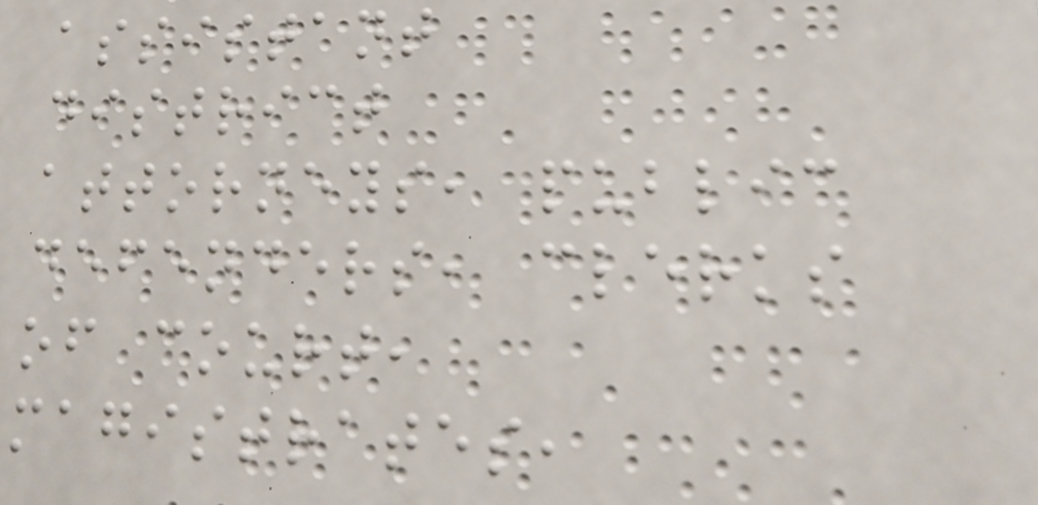assistant
district
attorneys, public
defenders, clerks
of court,
magistrates,
